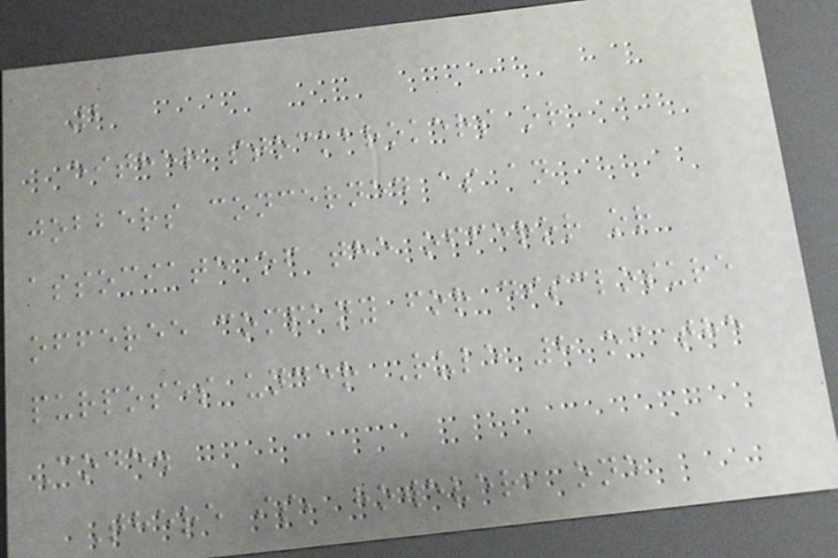2
either stockbrokers or
jobbers concerned as an
associate of the offeror or
offeree company for disclosure
purposes under Rule 8 of the
Code.
There is, however, one
